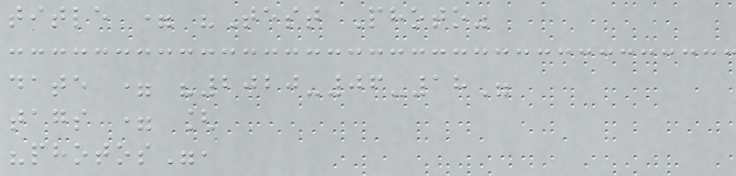title = "Test Photo"
date = "2020-06-18"
tags = [
"photos",
